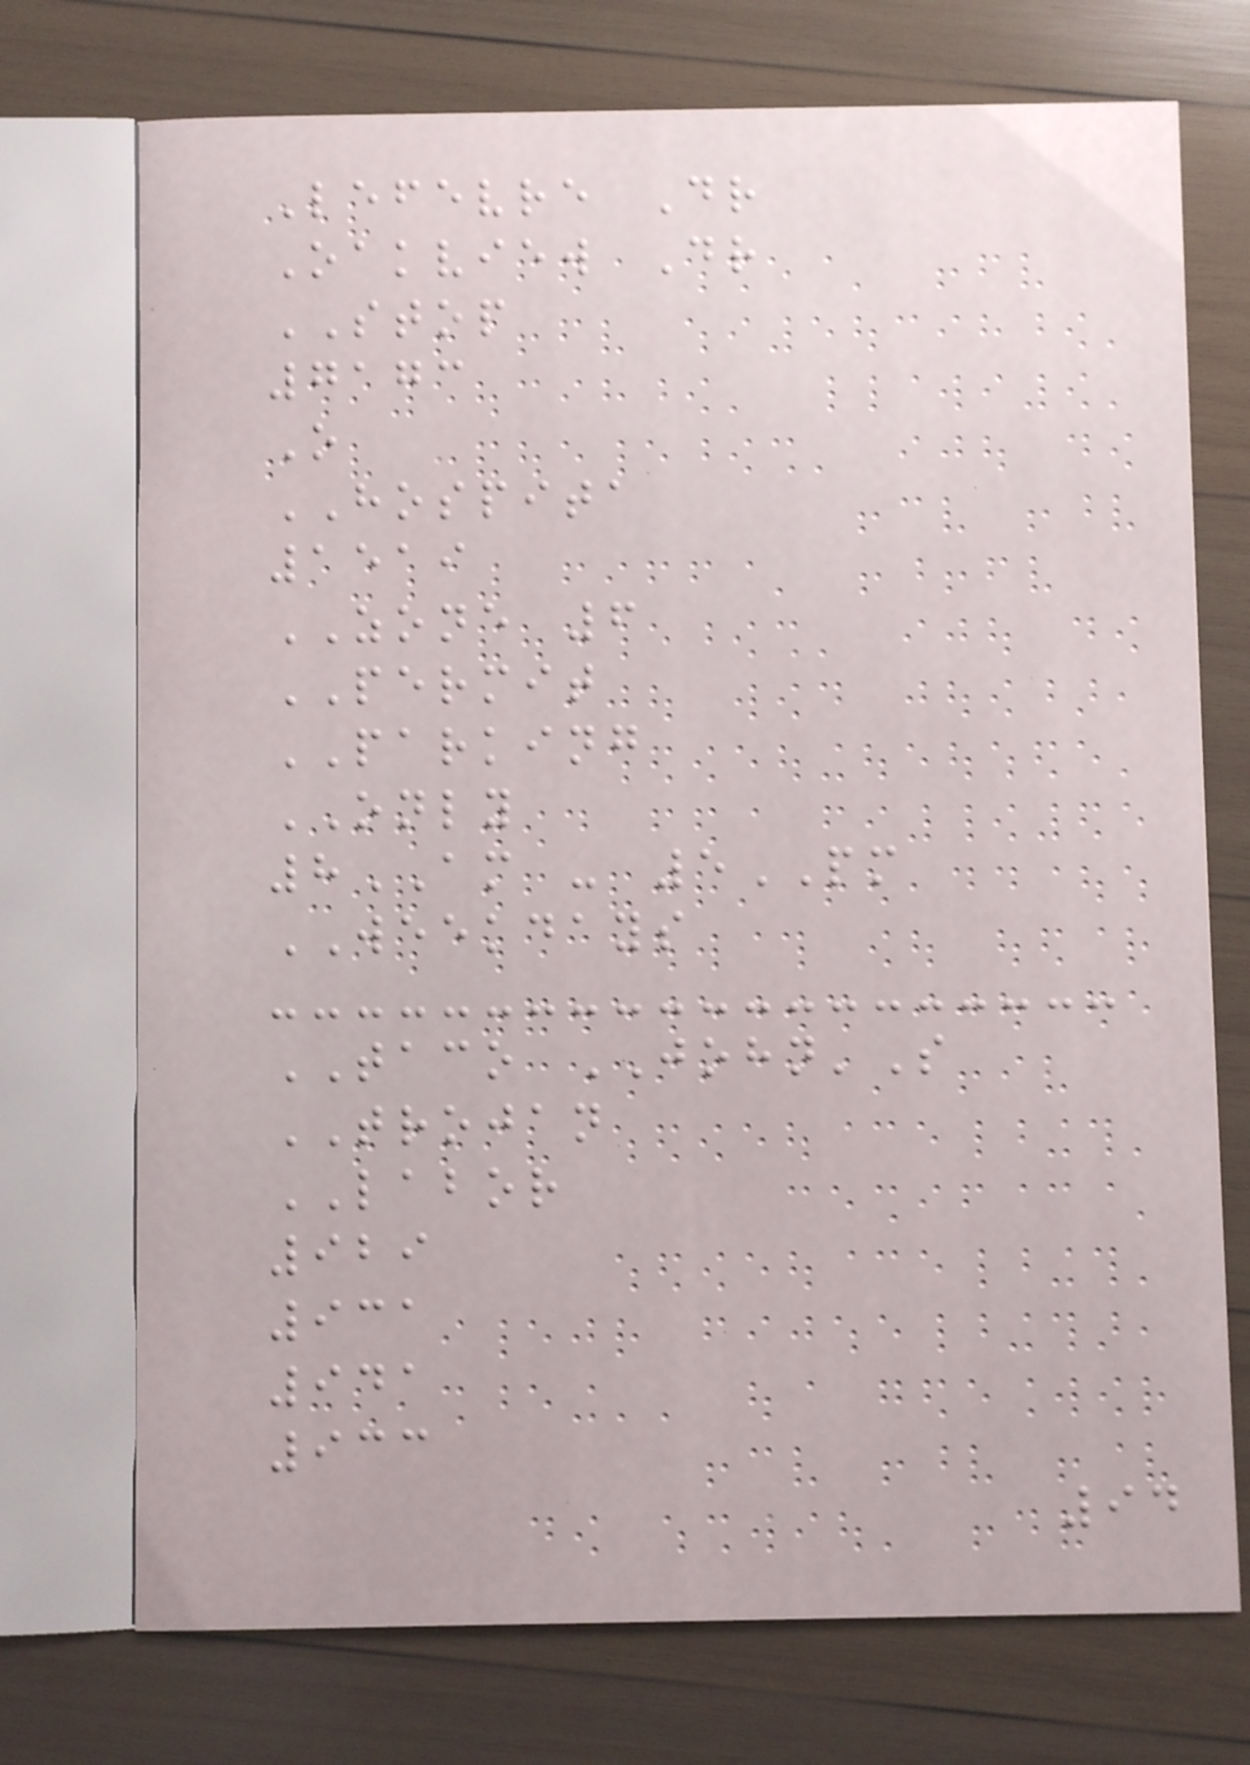Lefevre Dr
Oakview Dr
STOP
7173
O
HOSPITA
1519
ZONE 6
PERMIT
PARKING
ONLY
8AM - 5PM
WEEKDAYS
TACO JOHN'S
TROJAN
LABOR
929
931
941
933
94
